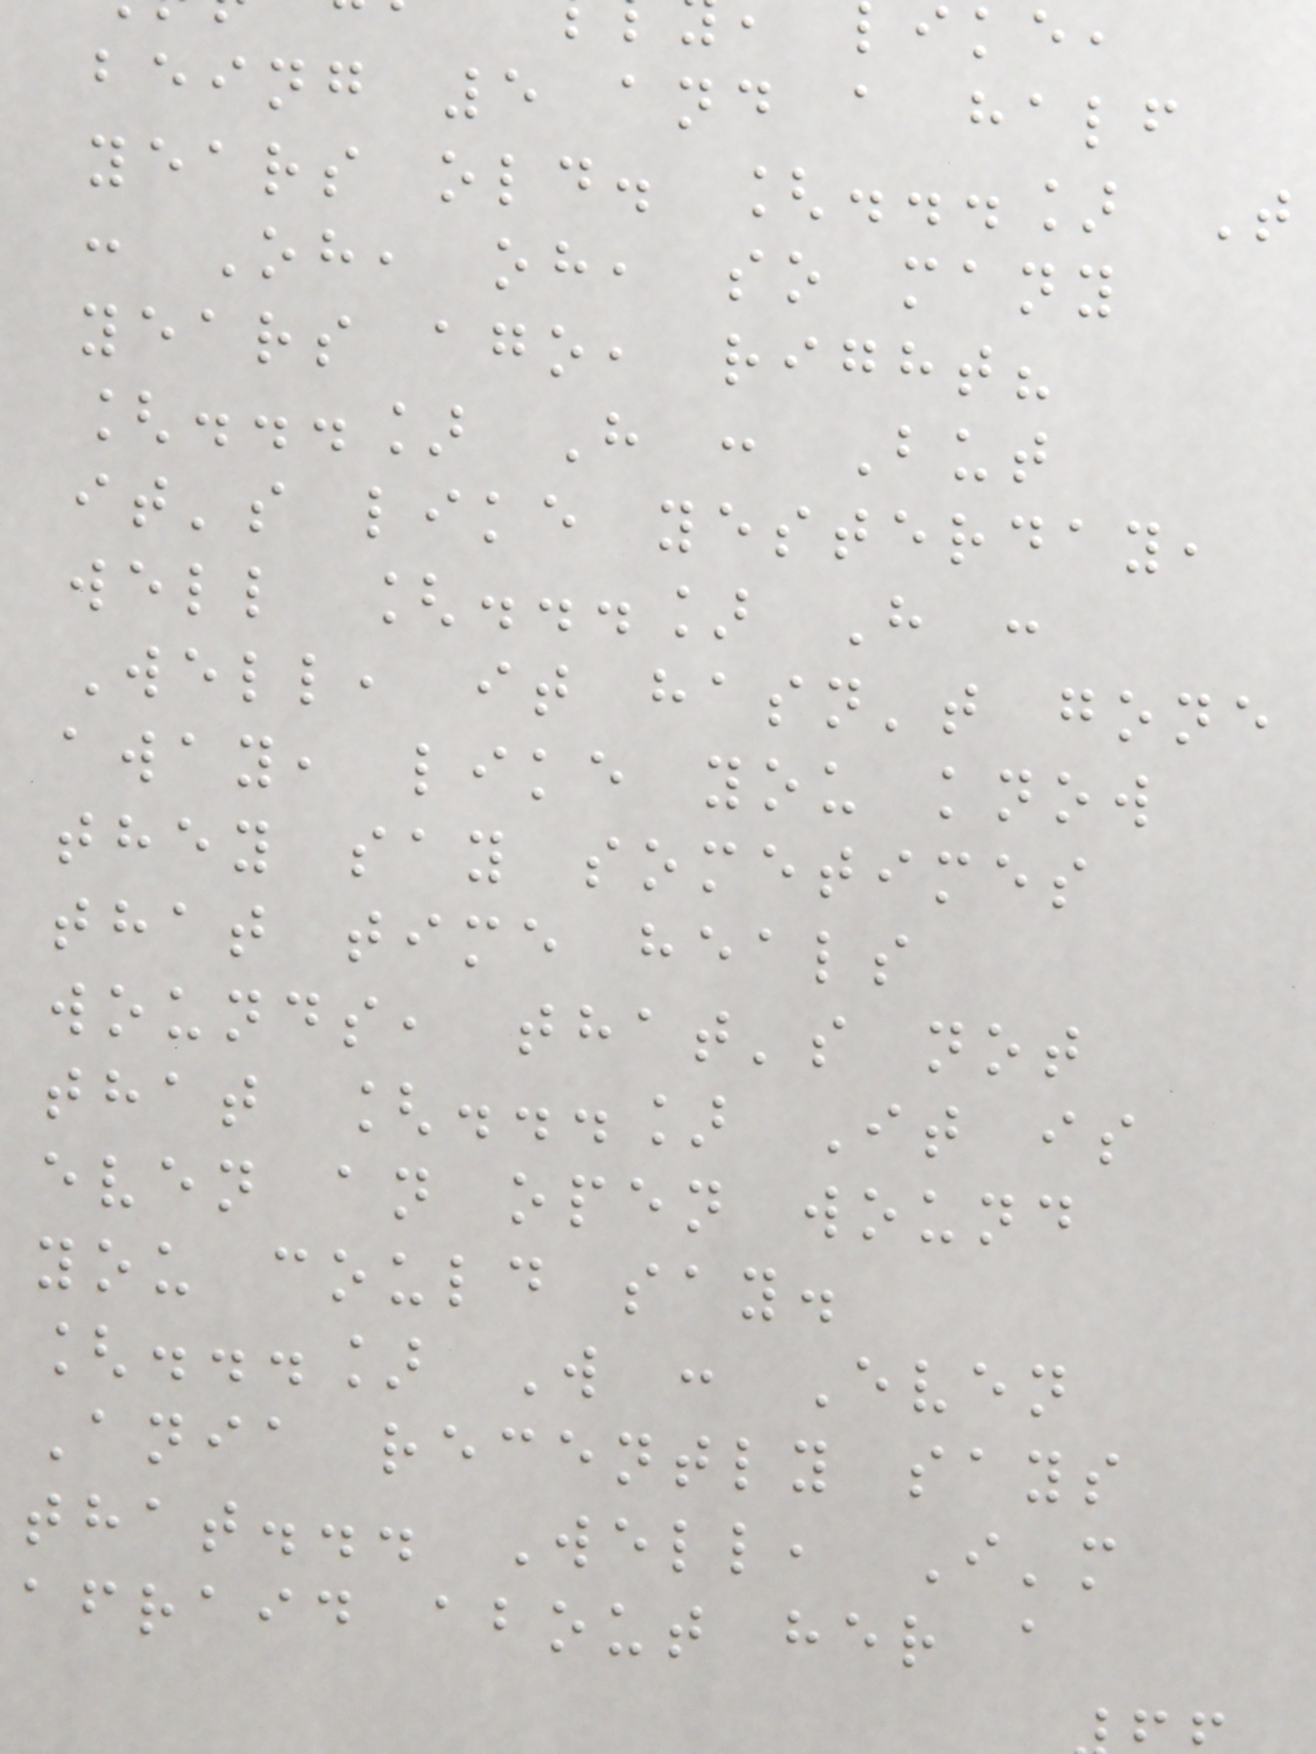being 5 and a half
years old. [...] T
: Oh, oh, so many
years ago, right?
[...] H : But
it's like yesterday,
well [...] H :
Well, it hasn't gone
away, like you know
they say sometimes
that time heals
wounds, that's not
that [...] It is
even an open wound
you could say.
[...] W : Even
Ania recently says
that... Well, I'm
afraid about her a
